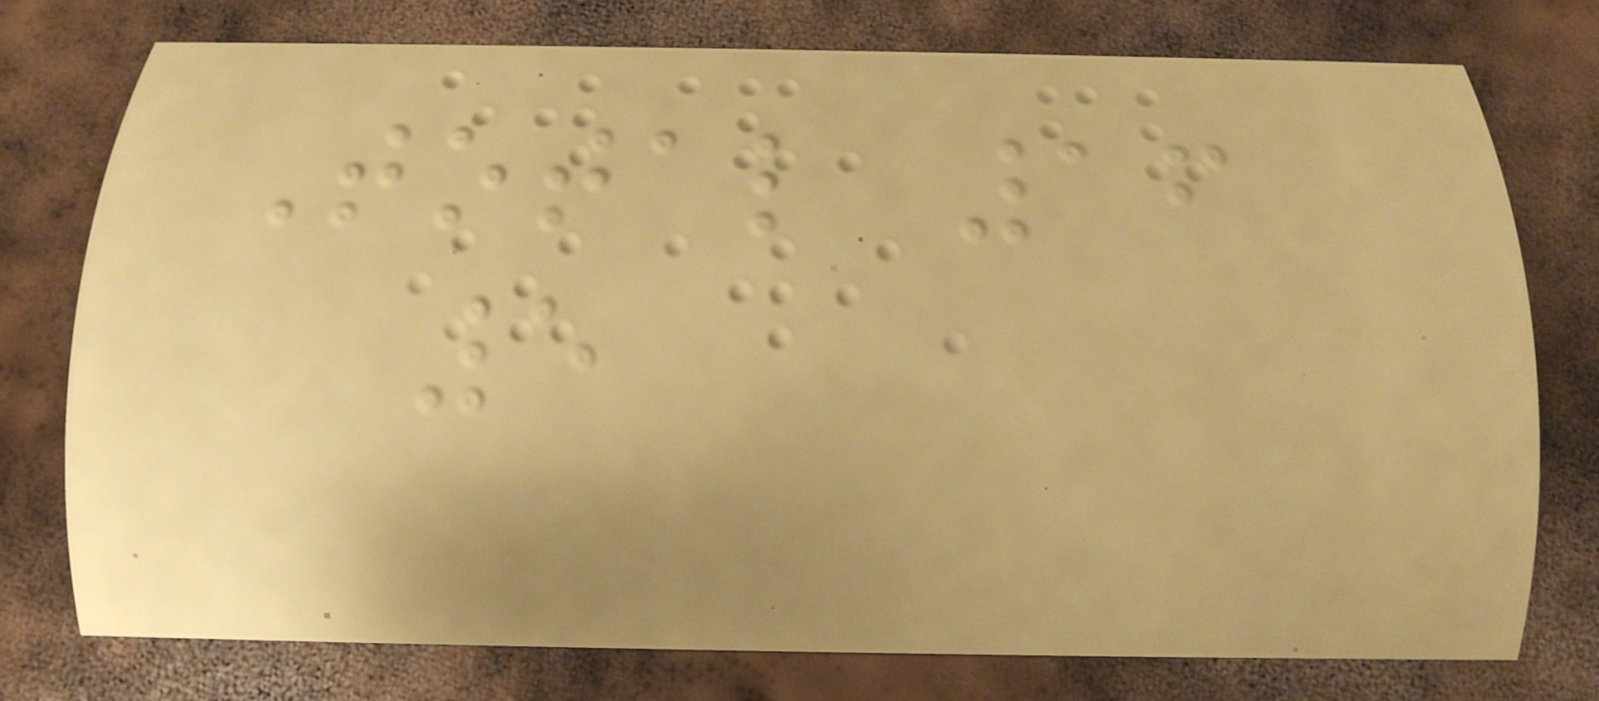Total 16
5
